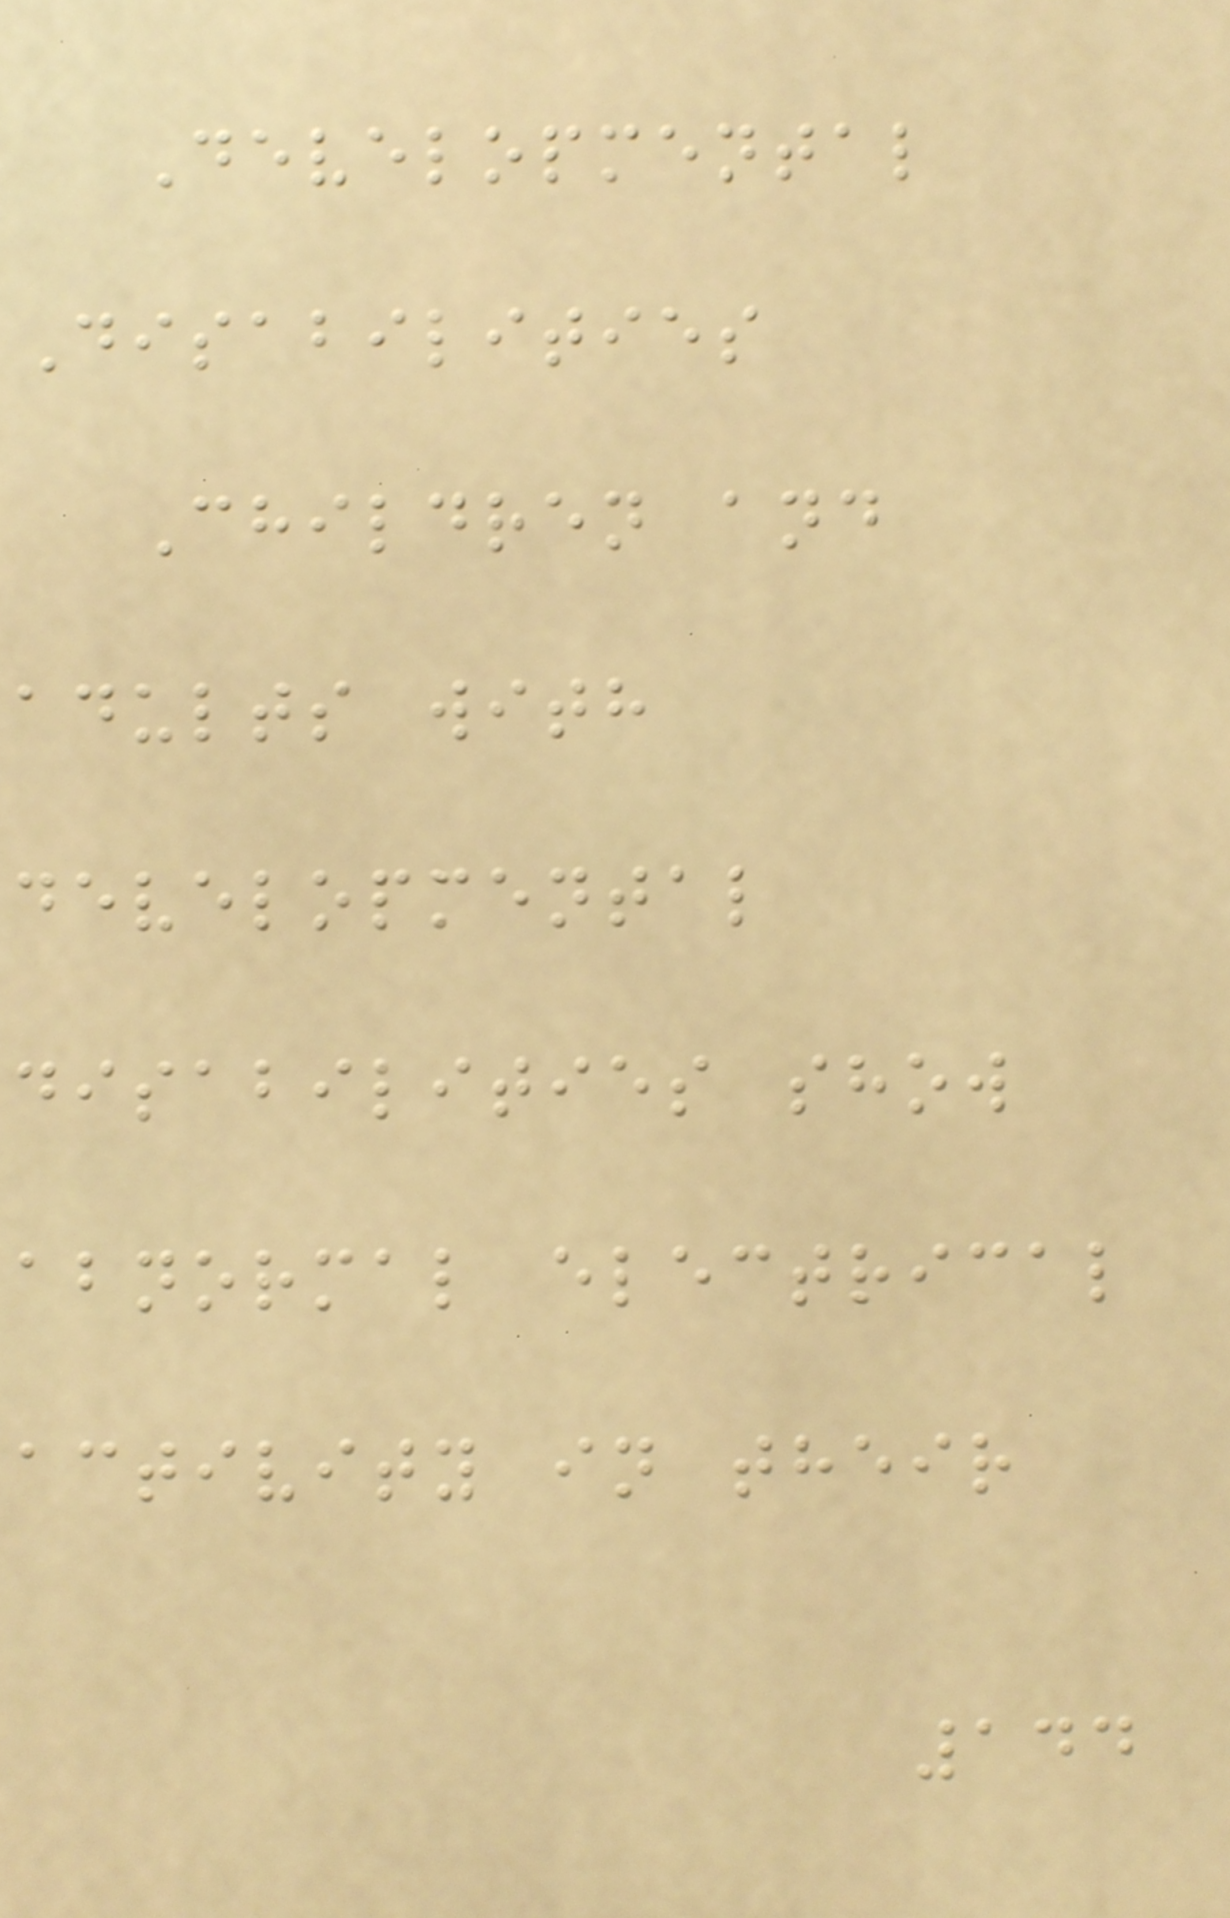Developmental
Disabilities
Children and
adults with
developmental
disabilities show
abnormal electrical
activity in their
144
